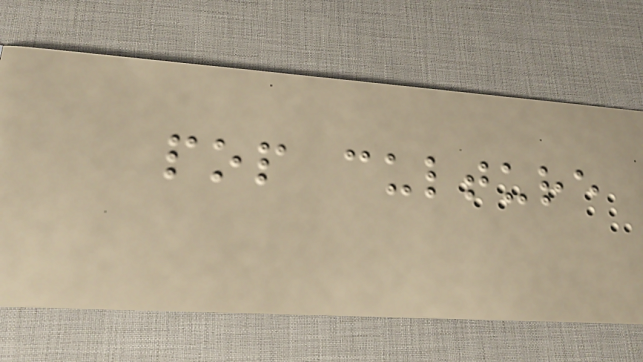pop culture
